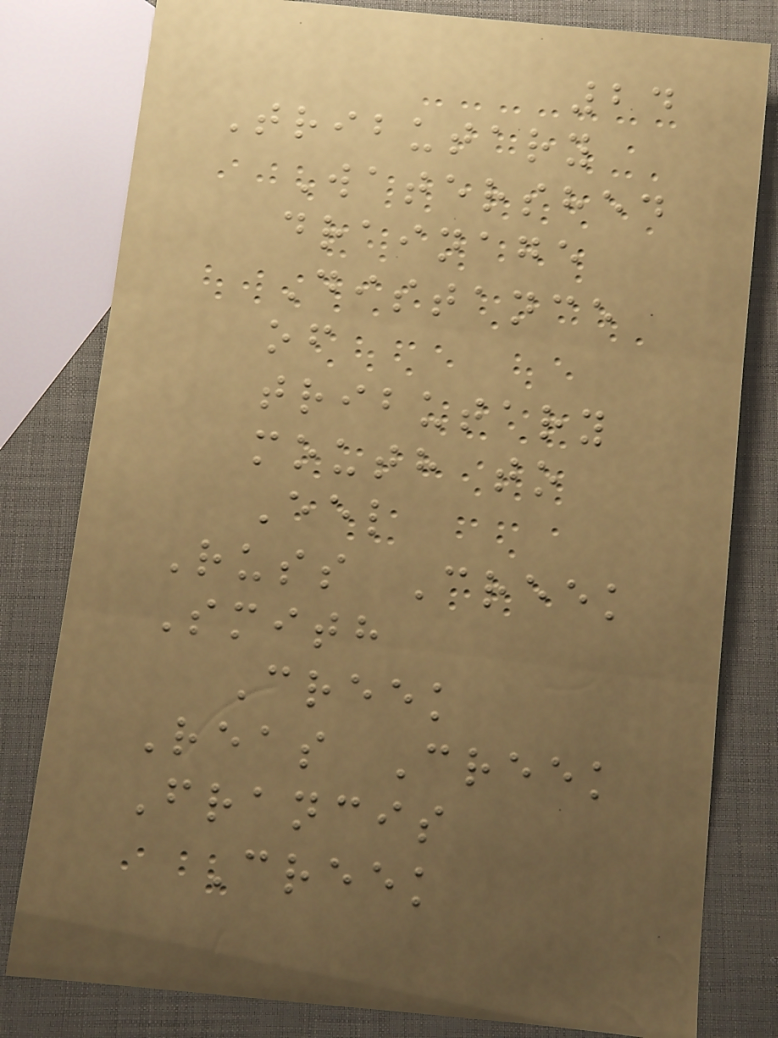24
Tributary
Watershed
drainage
Distance
of
tributary
mouth to
Eel
Russ Creek
Smith
Creek
Reas Creek
Francis
Creek
